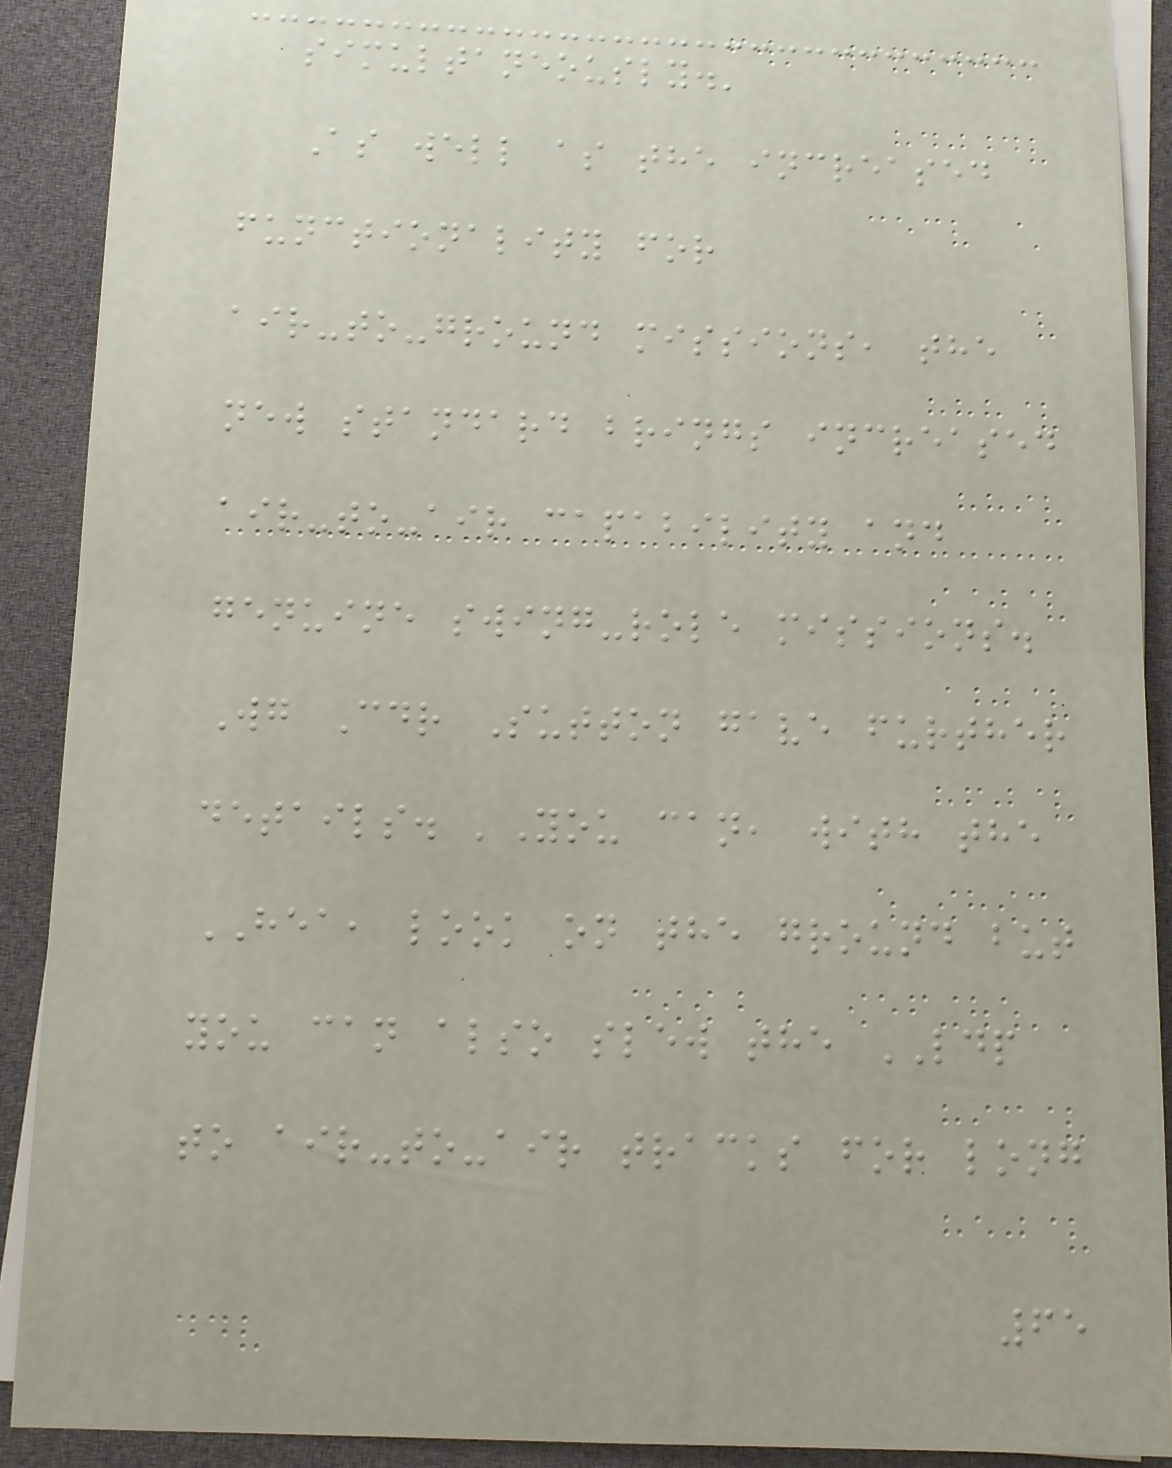simultaneously.'
As well as the increased
functionality for
air-to-ground missions, the
new standard brings increased
air-to-air capability and
genuine swing-role missions.
Wg Cdr Sutton gave further
details. 'You can, with the
HEA, look on the ground but
you can also slew the LDP
to air-to-air tracks for long
65
